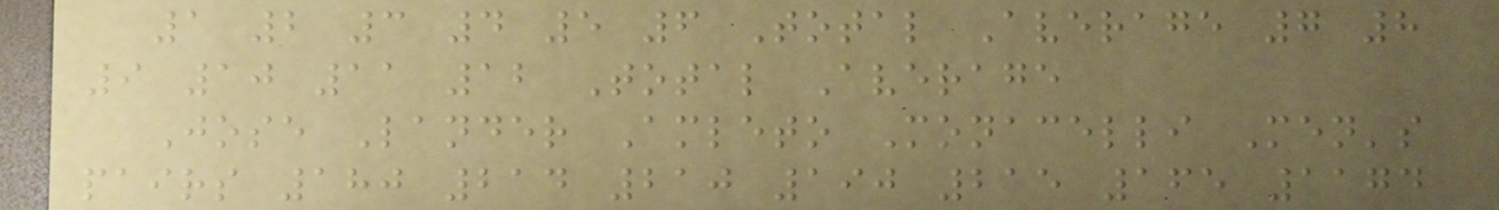1 2 3 4 5 6 Total Average 7 8
9 10 11 12 Total Average
Jose Lander Amleto Monacelli Men's
pairs 180 214 210 190 215 165 1174
